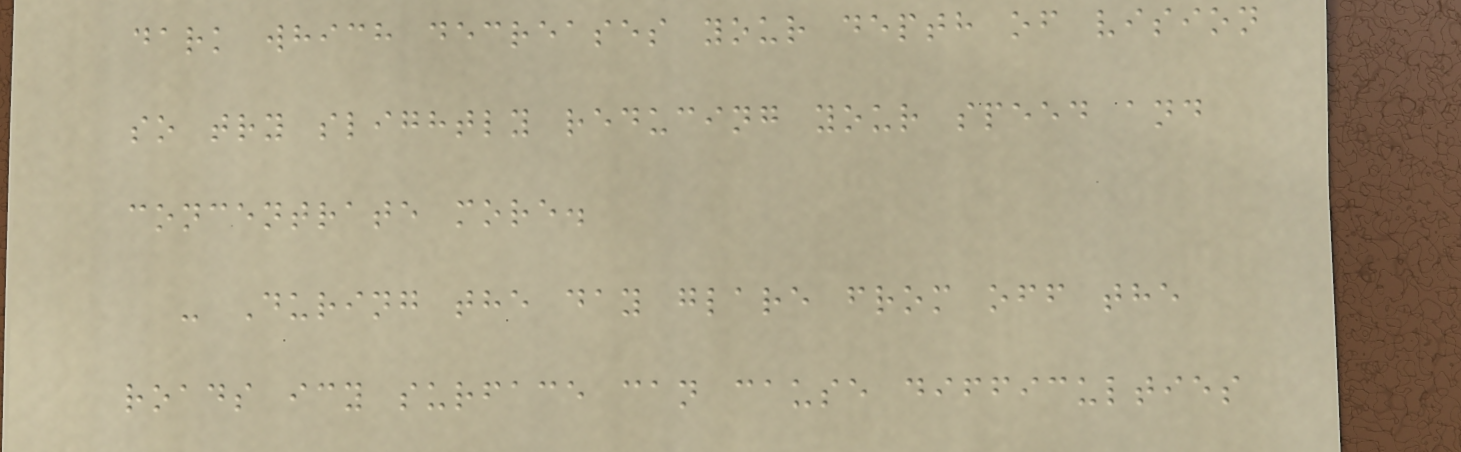dark which decreases your depth of vision
so try slightly reducing your speed and
concentrate more.
- During the day glare from off the
roads icy surface can cause difficulties
